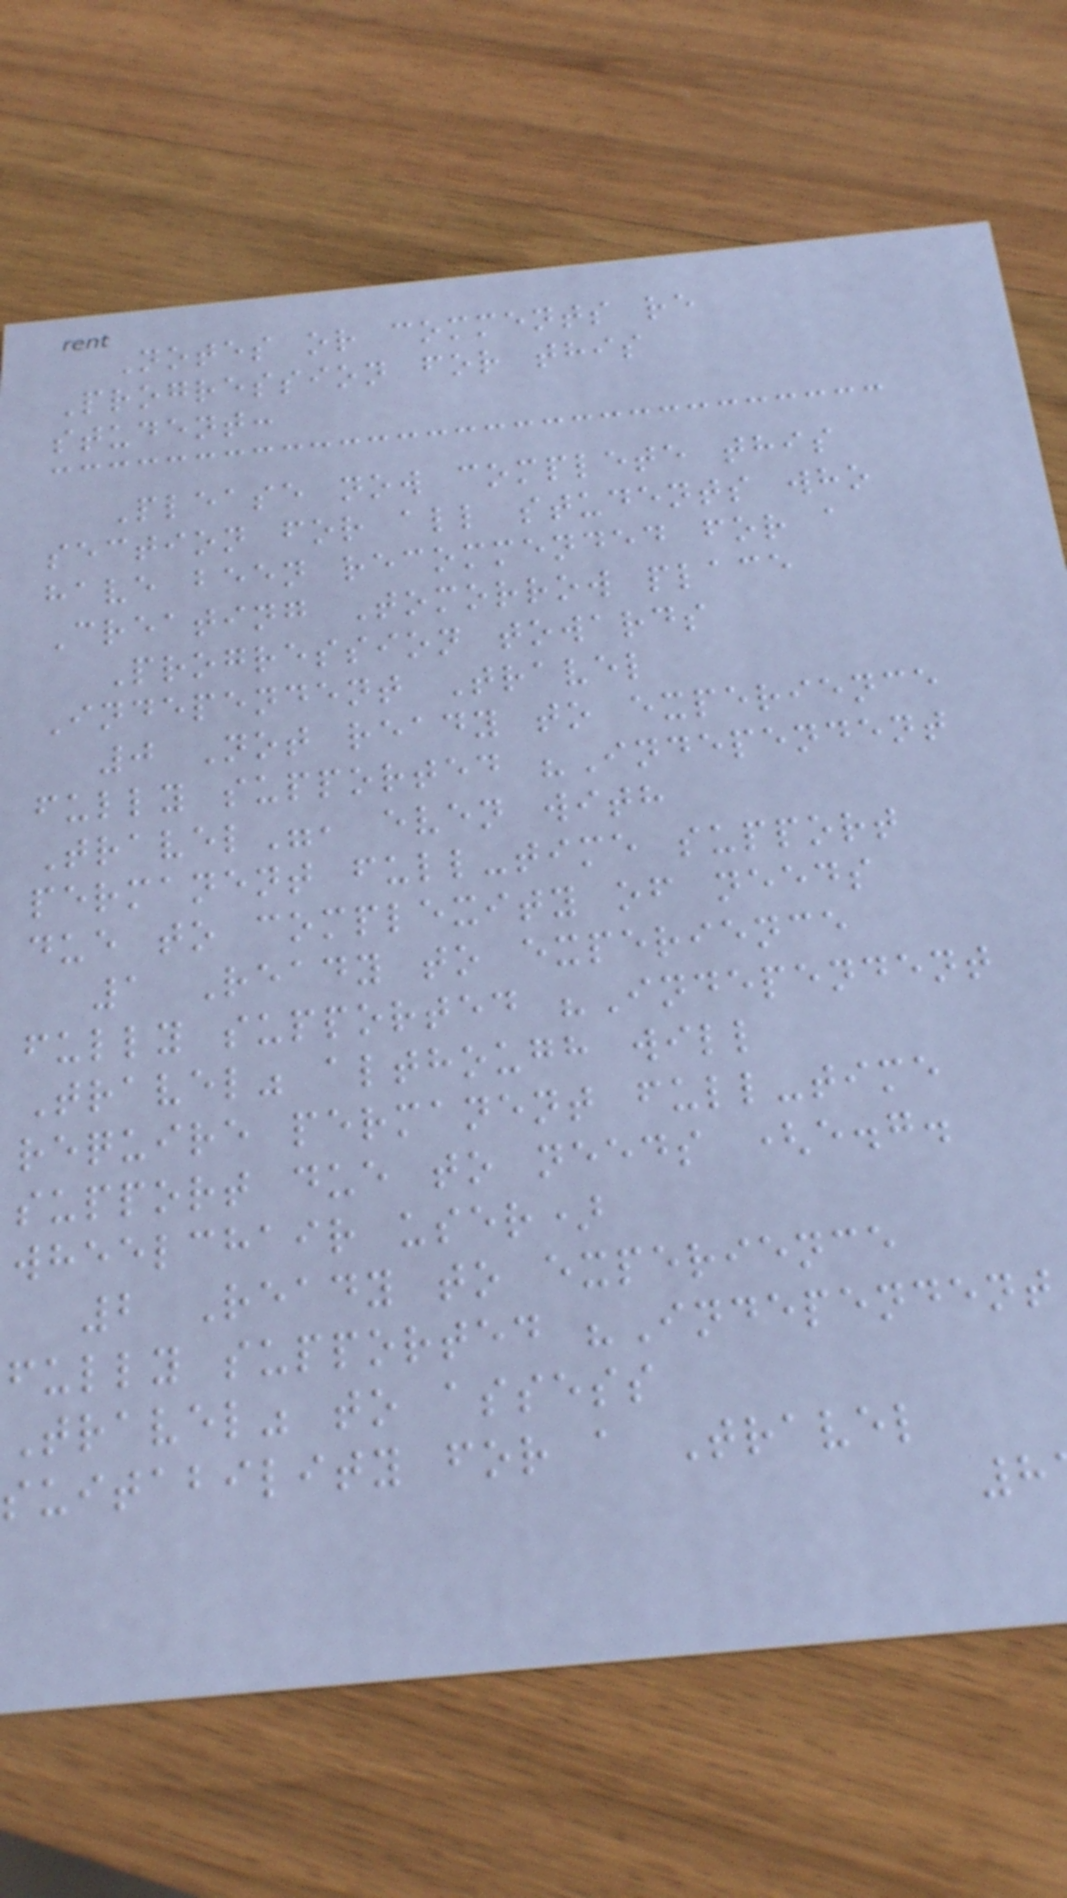Notes or comments re
Progression for this
student:
Please now complete this
section for all students who
have been recommended for a
Creating Tomorrow place
Progression towards
Independent Travel
0 Not ready to experience
fully supported "Independent
Travel", even with
permanent full-time support
due to complexity of needs
1 Ready to experience
fully supported "Independent
Travel" although will
require permanent full-time
support due to needs (e.g.
wheelchair user)
2 Ready to experience
fully supported "Independent
Travel" to assess
suitability for a Travel
